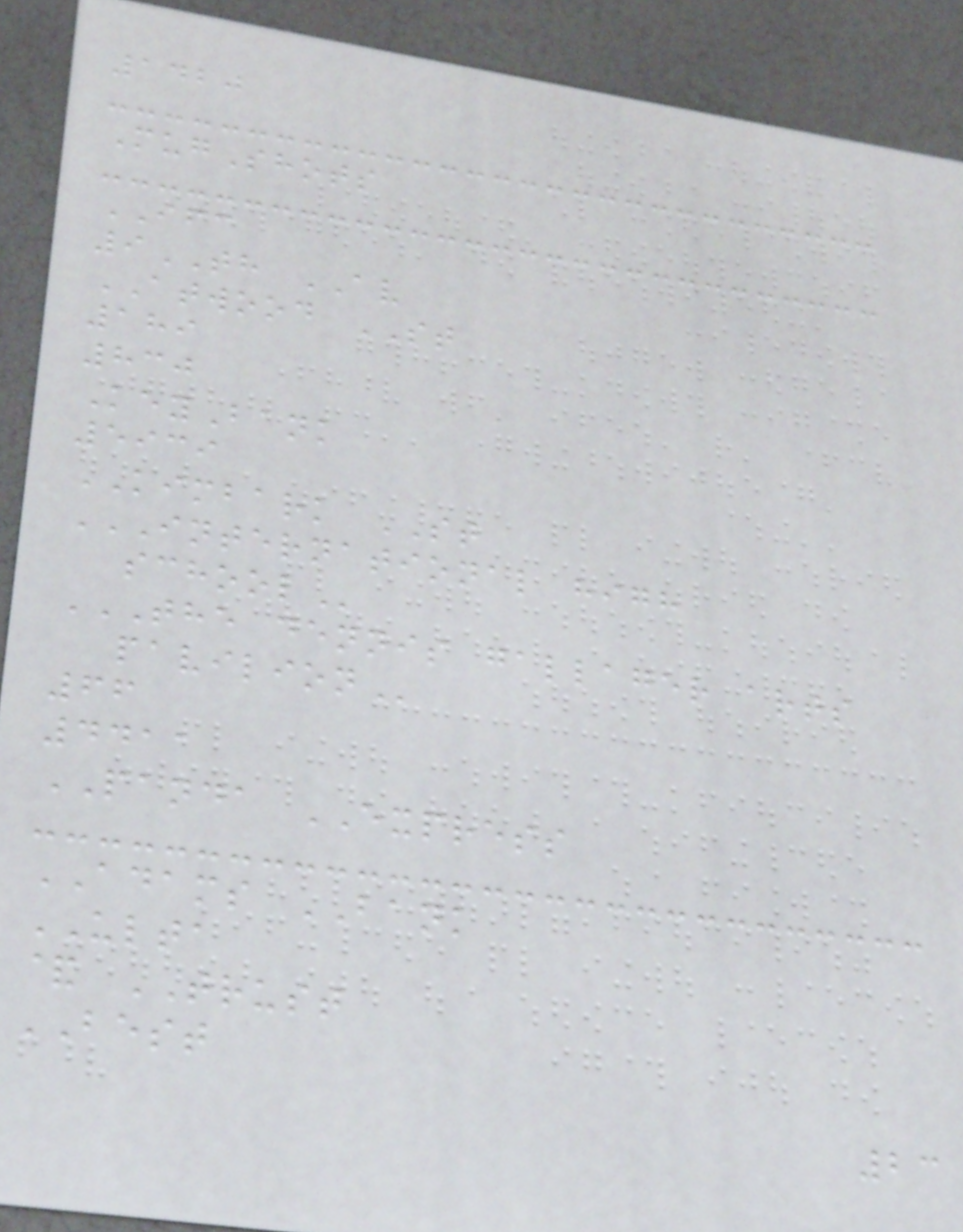1420
MugShots
IFC
9TH AV
ATWOOD ST
189
830
KeyBank
5939
KIMBARK ST
INTERNATIONAL HIGH
SCHOOL
THE DENNIS GALLAGER ARTS
PAVILION
66
4411
PANDA EXPRESS
ADAMS BANK
ULTA
& TRUST
BEST
23
